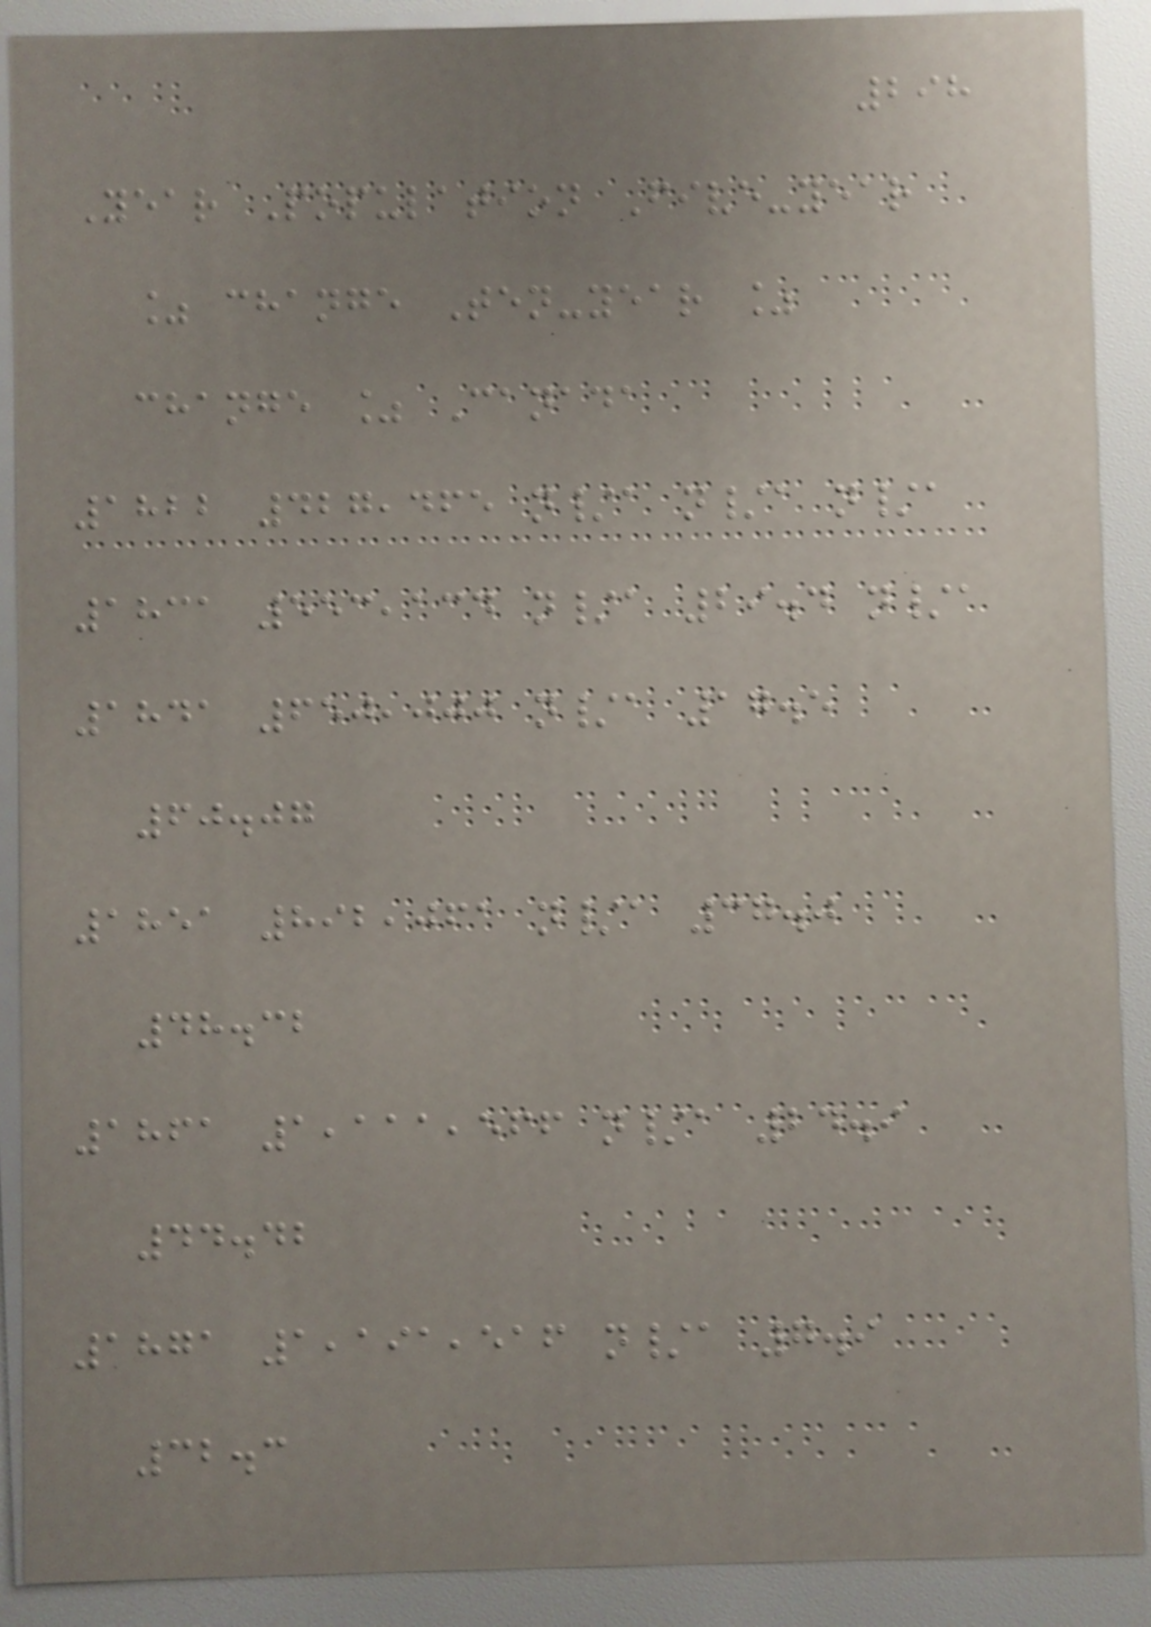298
Year Population Five-year
% change Ten-year %
change % Canada
1822 427,465 n/a n/a n/a
1831 553,134 n/a 29.4 n/a
1841 650,000 n/a 17.5
60.07
1851 892,061 n/a 37.0
48.32
1861 1,111,566 n/a 24.9
44.42
1871 1,191,516 n/a 7.9
32.3
